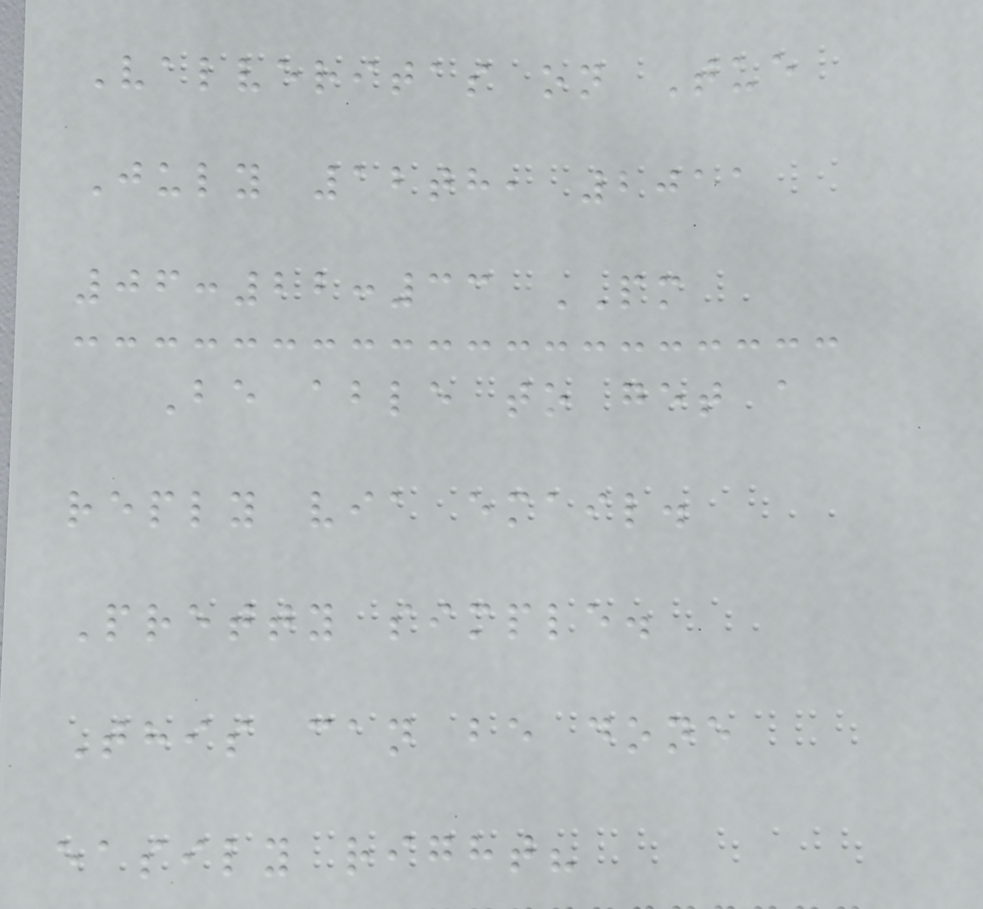Valveritas on Tue
July 12th, 2011
06:22:33 PM
Be able to get a
reply via email.
Pretty simple.
This can be done
easily right?
